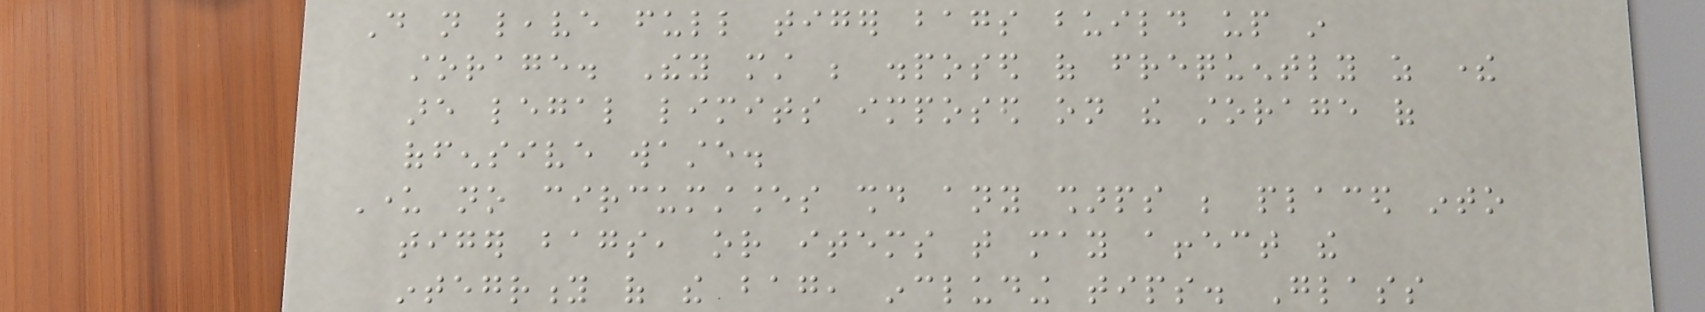Do not leave full tiger bags build up in
storage. They must be disposed of frequently as there
are legal limits imposed on the storage of
offensive waste.
Under no circumstances should any sharps be placed into
tiger bags, or items that may affect the
integrity of the bag, including tips. Glass
